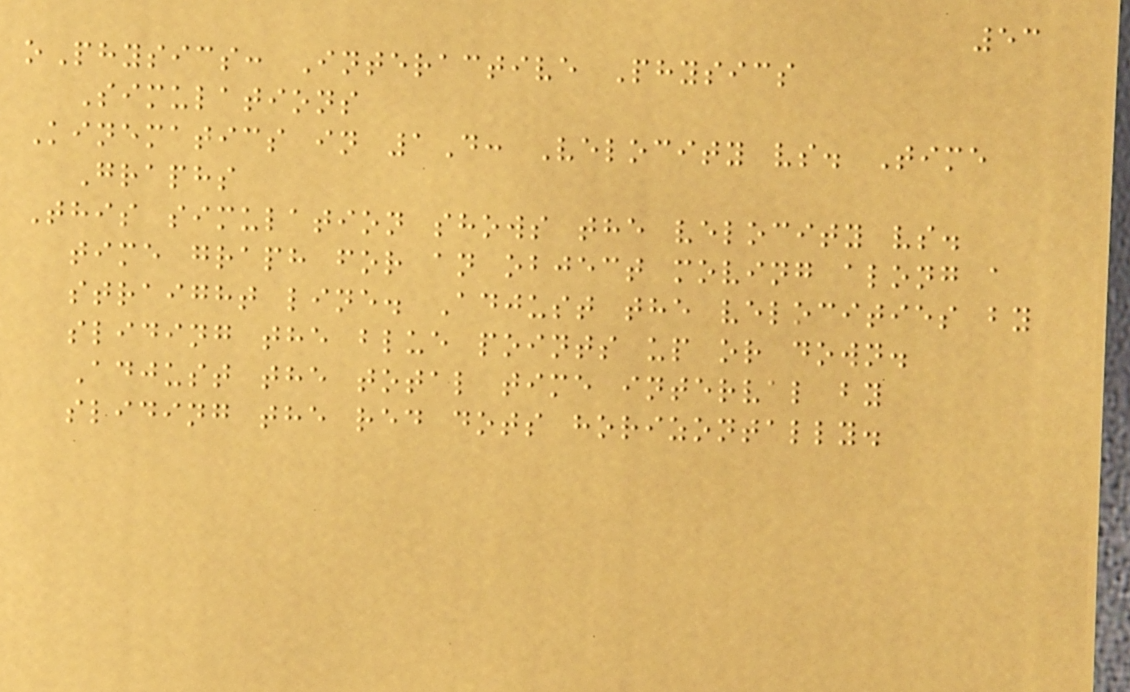53
oPhysics: Interactive Physics
Simulations
Kinematics in 1D: Velocity vs. Time
Graphs
This simulation shows the velocity vs.
time graph for an object moving along a
straight line. Adjust the velocities by
sliding the blue points up or down.
Adjust the total time interval by
sliding the red dots horizontally.
